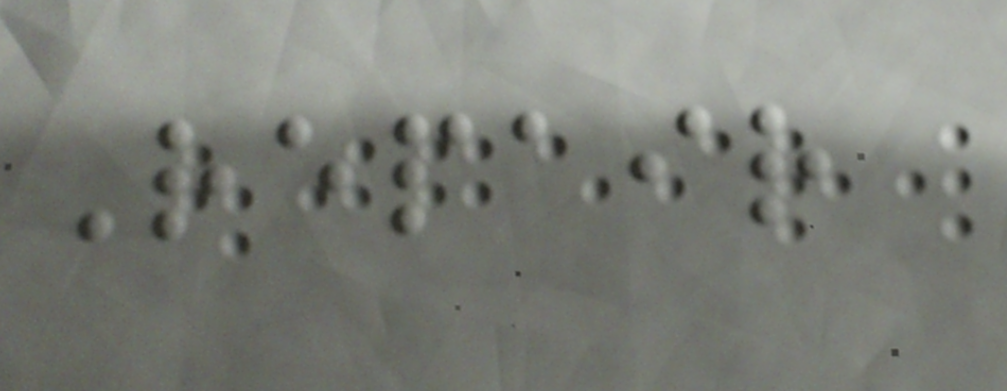Repair
